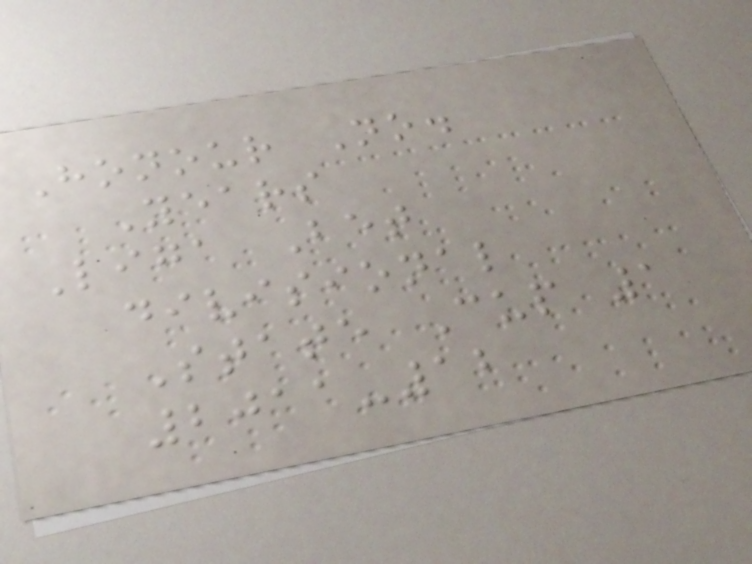Honour No.
Years
Liga Bet
divisional
State Cup 1
2011-12
